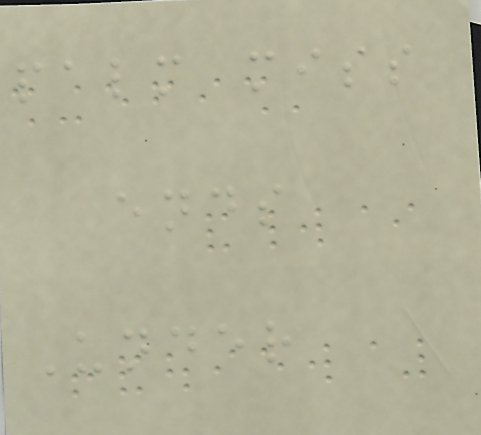palm miss
ends
Under
